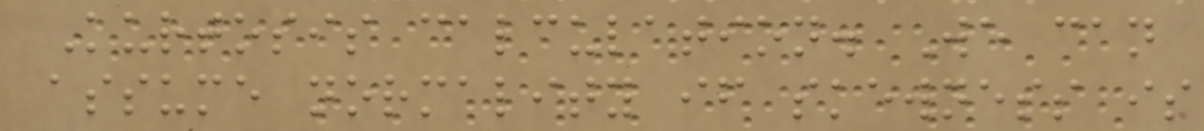Kurtosis calculation. We can
assume normality if skewness is
